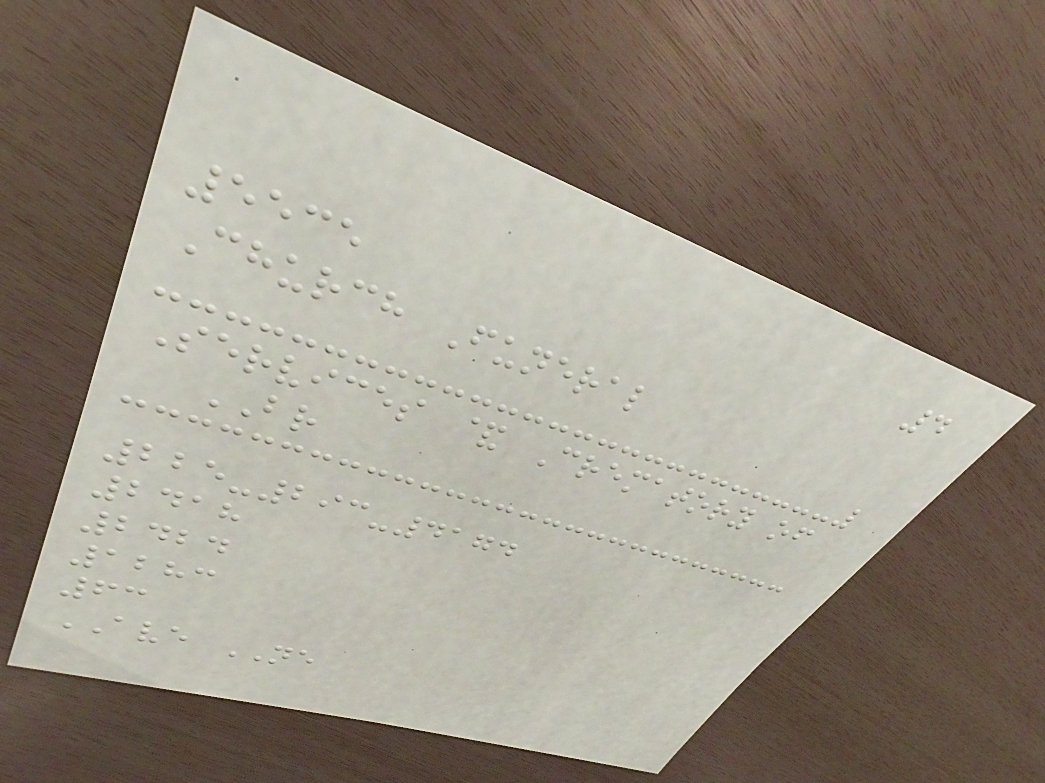4
5535
Church Funeral
Services & Crematory of
BR
225-293-4174
2418
2424
1283
63
AVE NE
